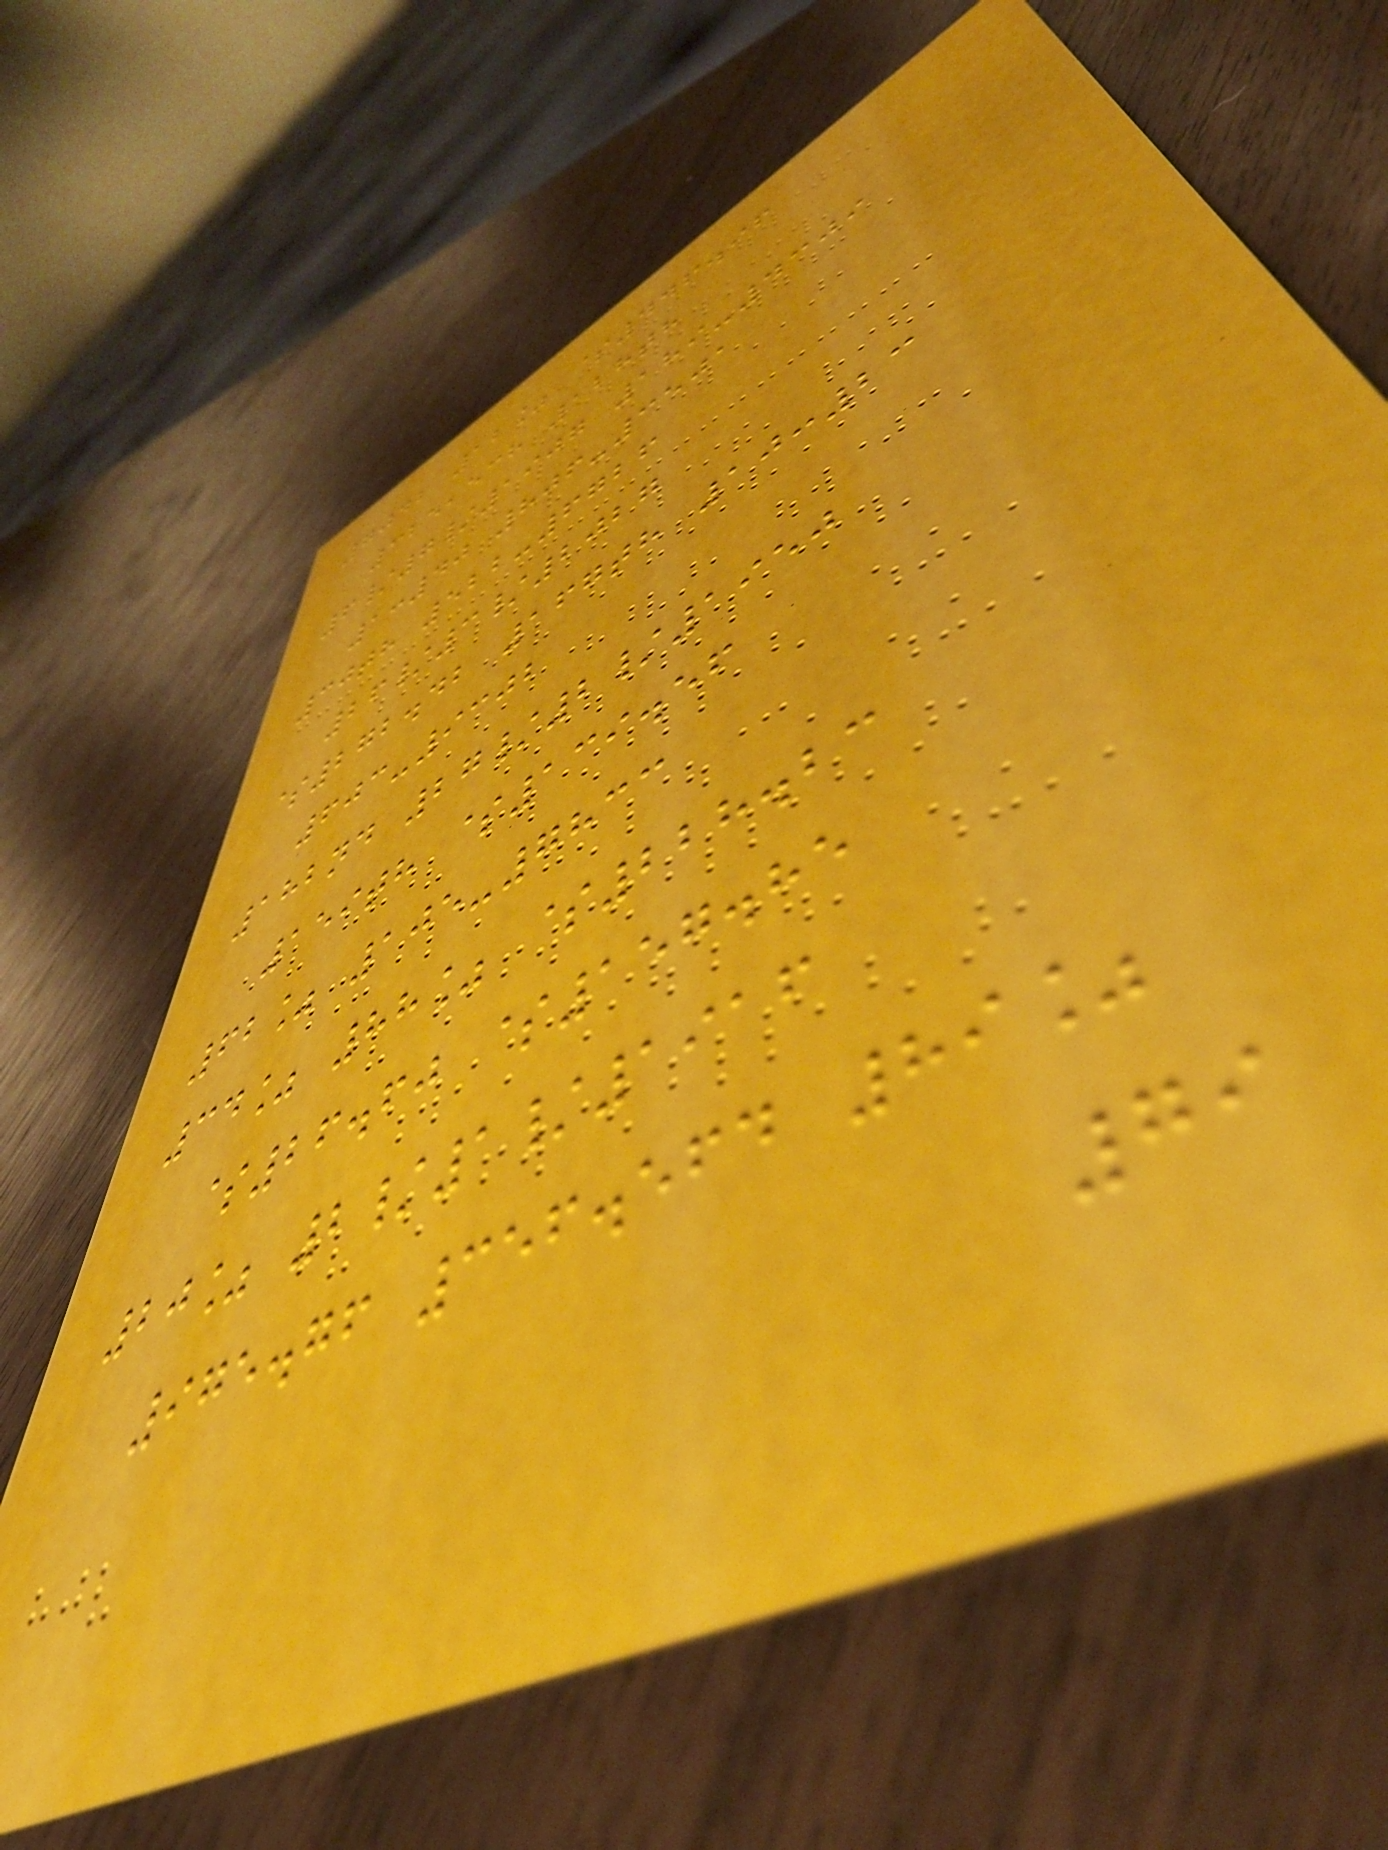7042 12% $446.96
325,538 128th
6/7/1907 189-4309
1:40 806-3501
30th 522-6726
26/3/2027
$272.42 167th 10:23
603-9302
182nd 27/2/1950
159th $139.56
62% 105-7833
34% 88% $228.23
$26.60 $157.85
20% 2/1/1916
975.76 356.564 89%
79
